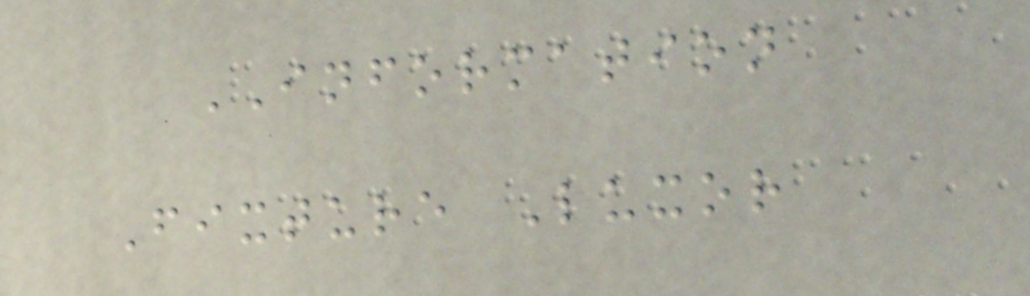INFORMATION
Fixture Luxor
